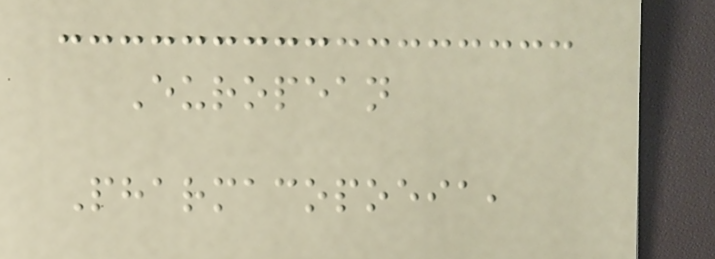European
Pharmacopoeia,
